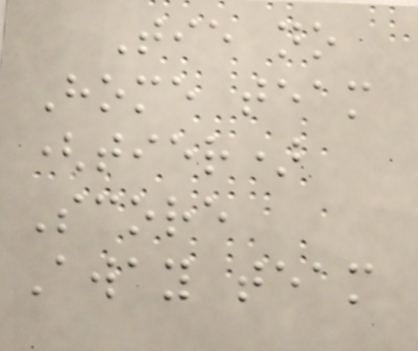Tie no
Home team
(tier)
Score
Away team
